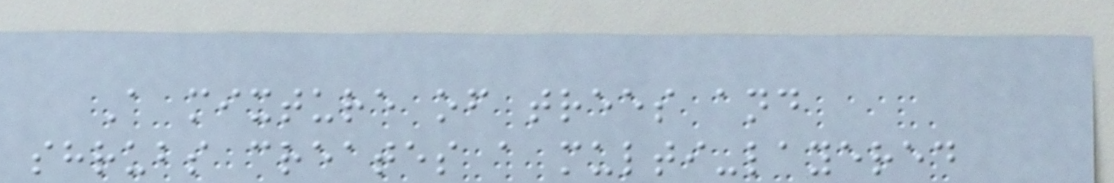A mixture of trees and
shrubs creates a multi-layered
